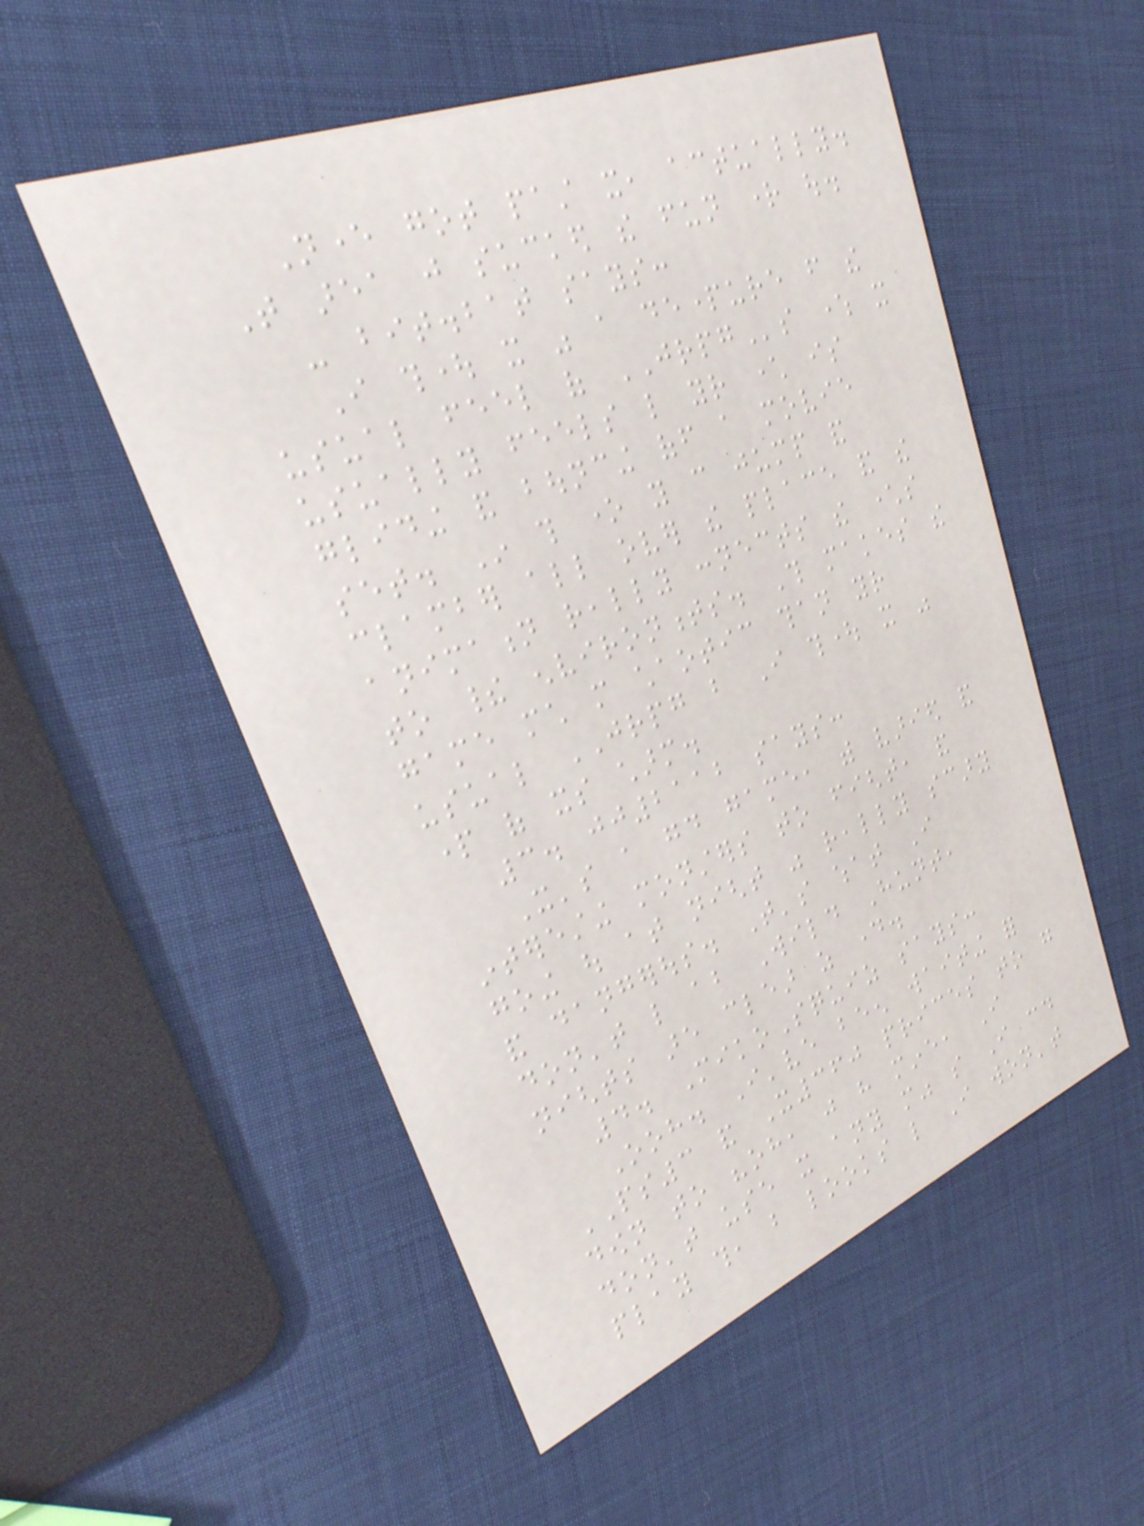Never got past it, actually.
That area just sucked the fun right out.
- bit.bat says:
I thought it was a departure from the
usual feel of JRPGs where it
usually feels like your character is
gliding and bouncing off a movie
set. In this one you can jump and
clamber all over the place and the
animation really connects the characters
to their environments. This makes the
game much more chaotic than your
usual JRPG but I thought it was
part of its charm.
3. jj2112 says:
It's a good game, with varied and
interesting monsters to fight, and
going out at night was really scary
and dangerous. That's what I
don't like about Wild Hunt,
nights are clear as day.
4. MikoSquiz says:
Ooh. I've been waiting for
PS3 and X360 prices to go
down to "oh, just have mine, I
don't use it any more" so I could
play this, but looks like I won't
